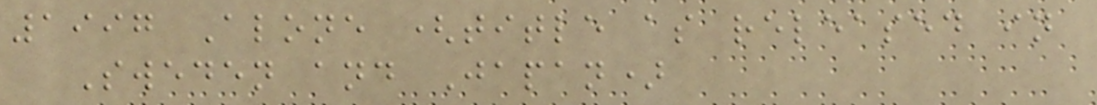1997 Alone (title as released in
Sweden and Japan)
